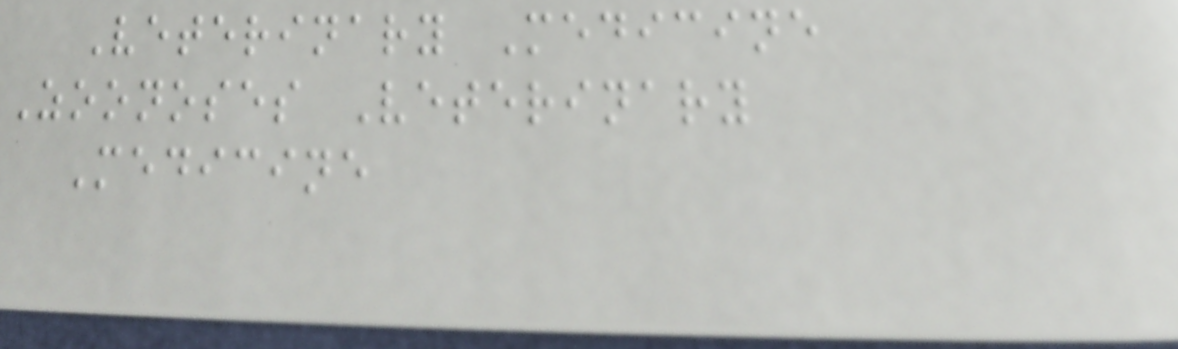Veterinary Medicine
Zoonoses Veterinary
Medicine
